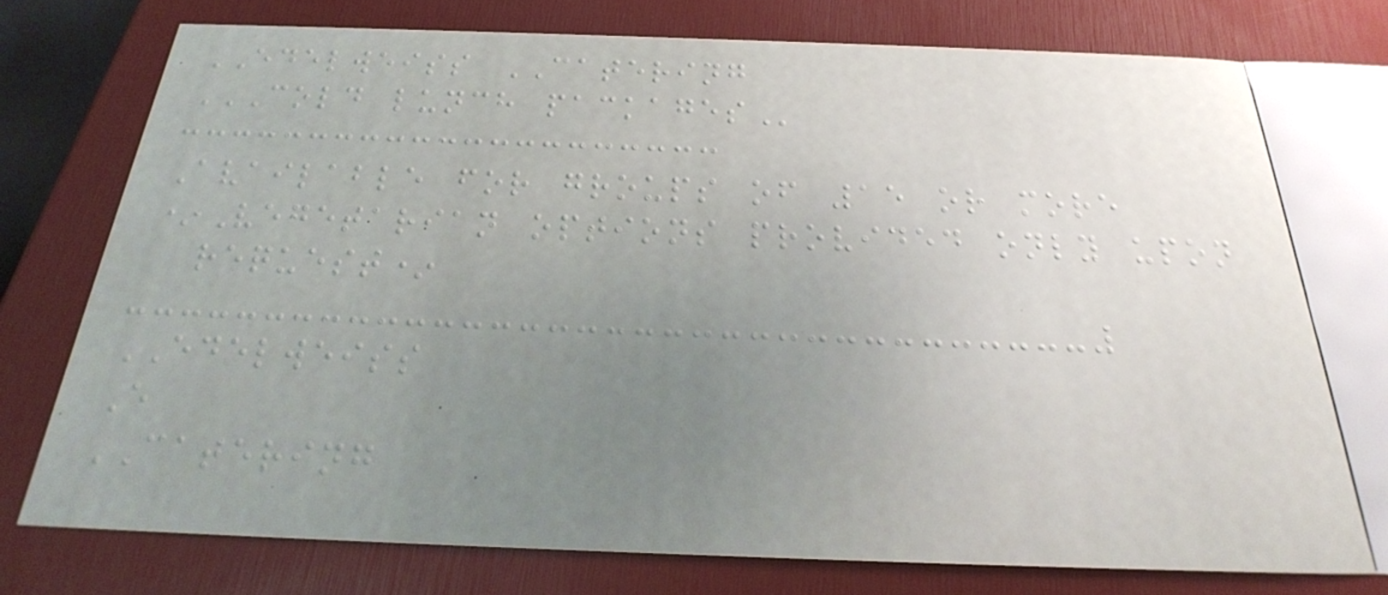EDELWEISS CATERING
COLD LUNCH PACKAGES
Available for groups of 15 or more
*Vegetarian options provided only upon
request*
EDELWEISS
E
CATERING
